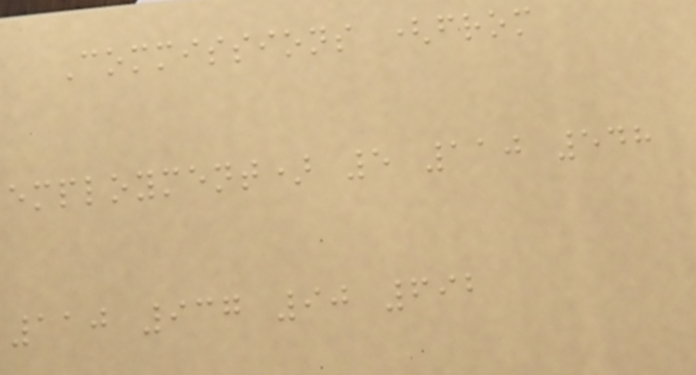Commissions (from
employment) 5 110 548
110 937 90 692
